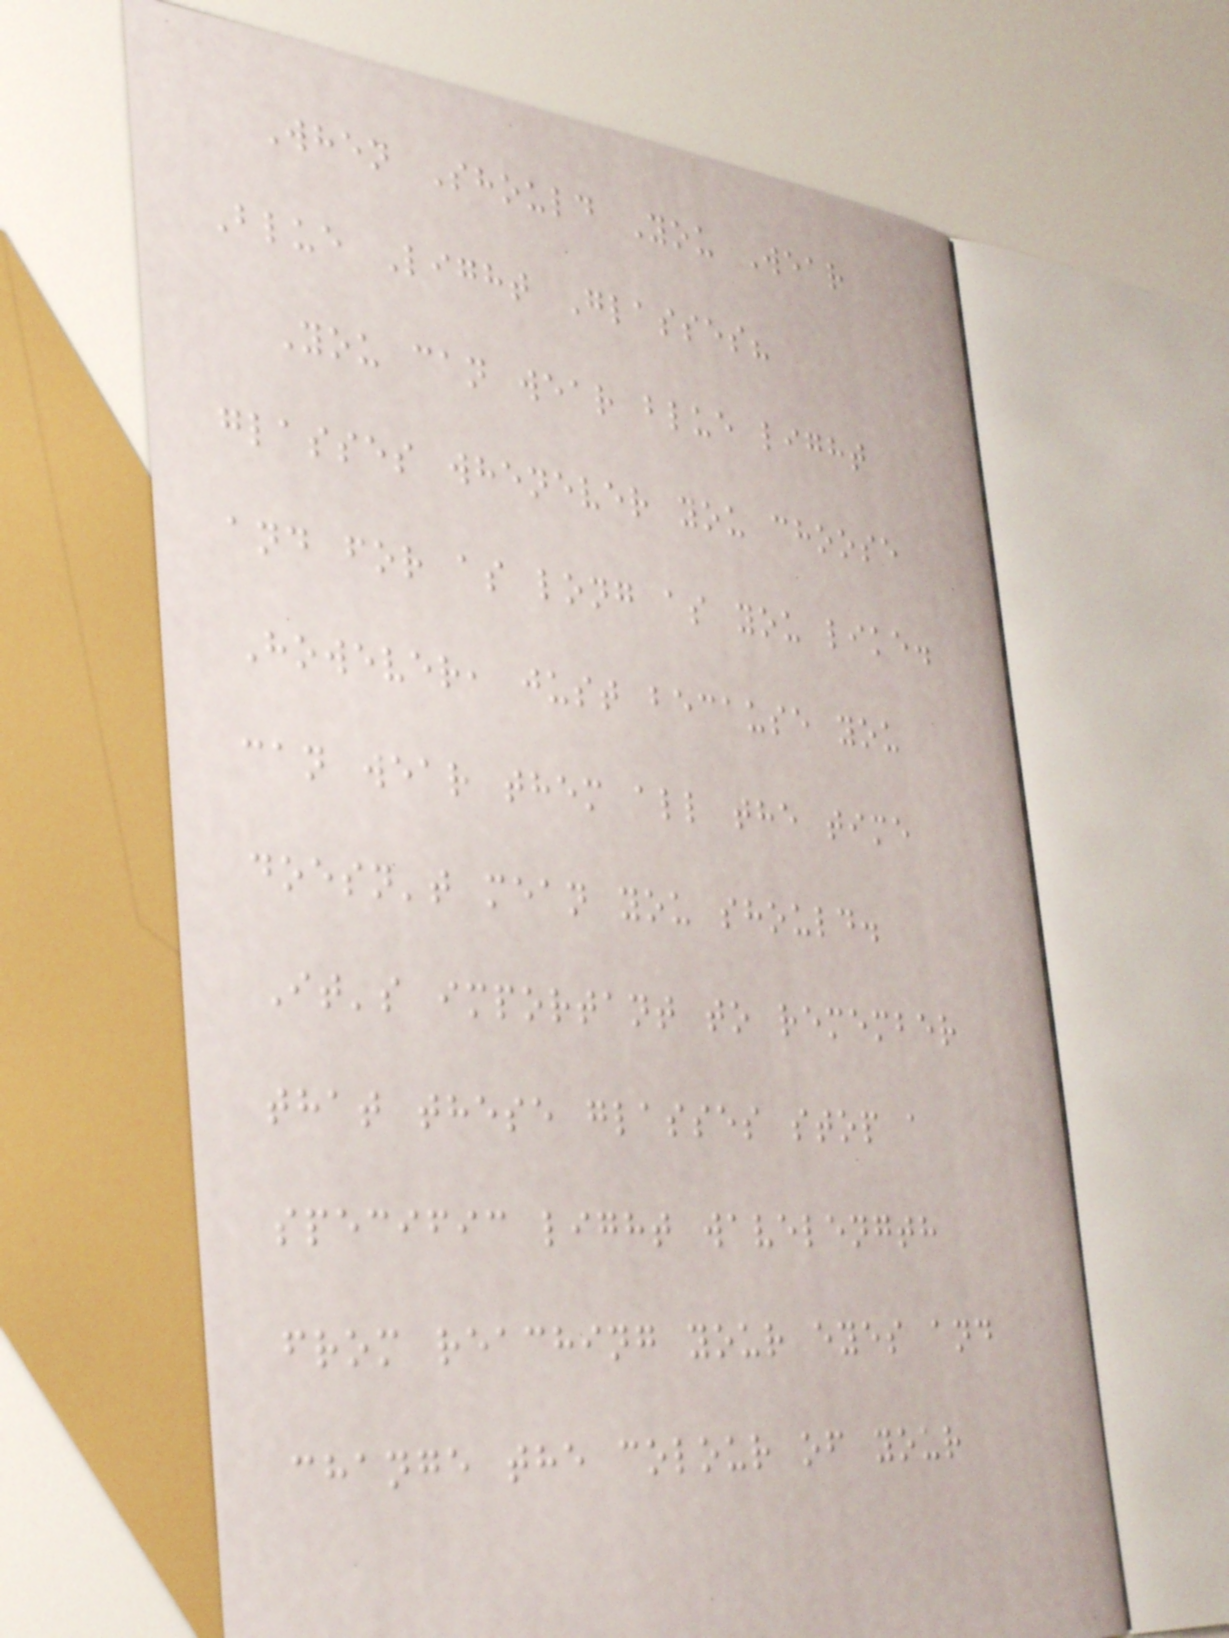When Should You Wear
Blue Light Glasses?
You can wear blue light
glasses whenever you choose
and for as long as you like.
However, just because you
can wear them all the time
doesn't mean you should.
It's important to remember
that these glasses stop a
specific light wavelength
from reaching your eyes and
change the colour of your
